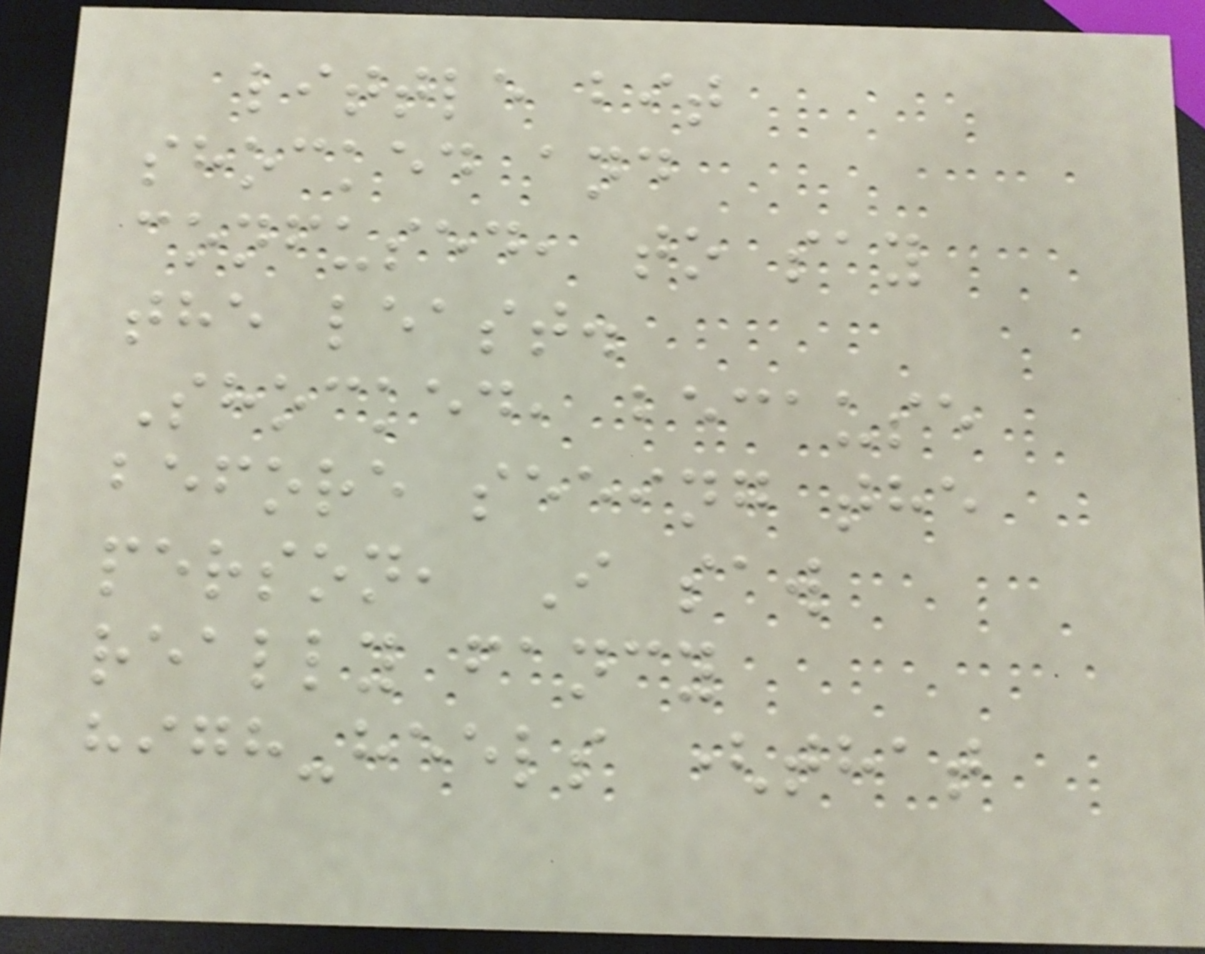little bit
shocked and
confused, to say
the least.
Shocked, because
before seeing the
person, I saw
really fancy
high-heels (that
